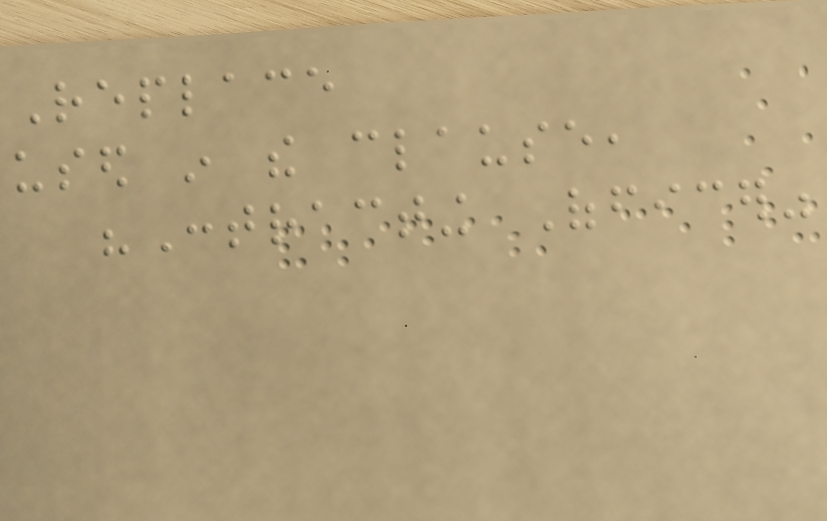Replace
used in the clause,
"Contracting Officer"
